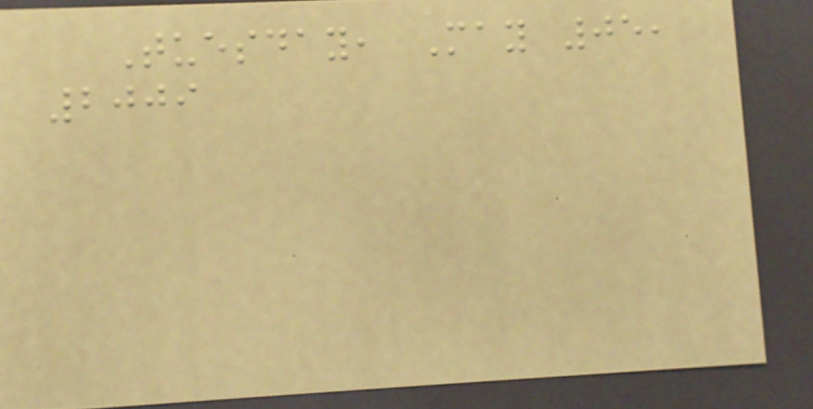Tuesday, May 05,
2009
